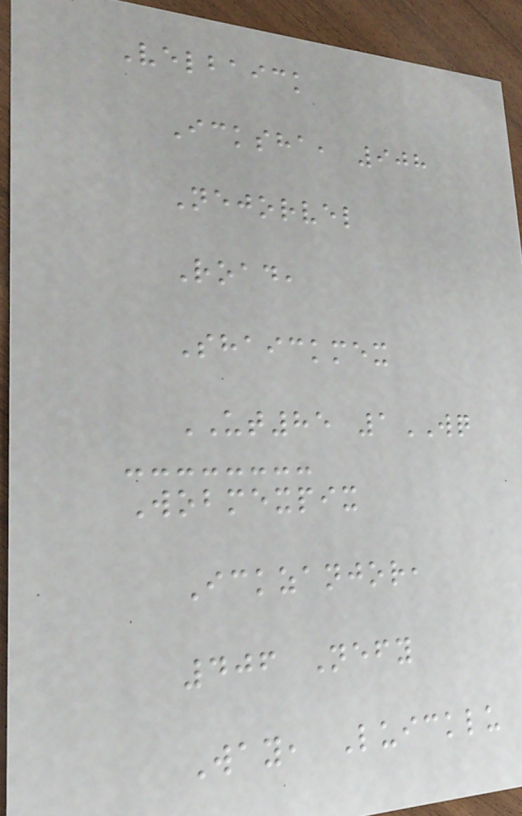Velbaick
Icksha, 908
Nejorvel
Road,
Shaickmex
UT85 1WQ
Wobmexpix
Ickzanjor,
406 Nefy
Way, Luicklu
